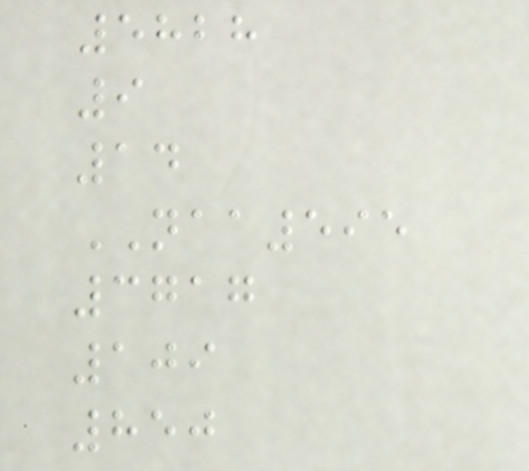5828
9
14
NAA595
3717
109
850
